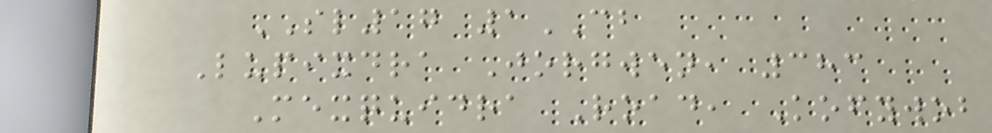SL17 1CB
Lupixdra Jorgwen, 383
Mexquidra Road, Kofywob
